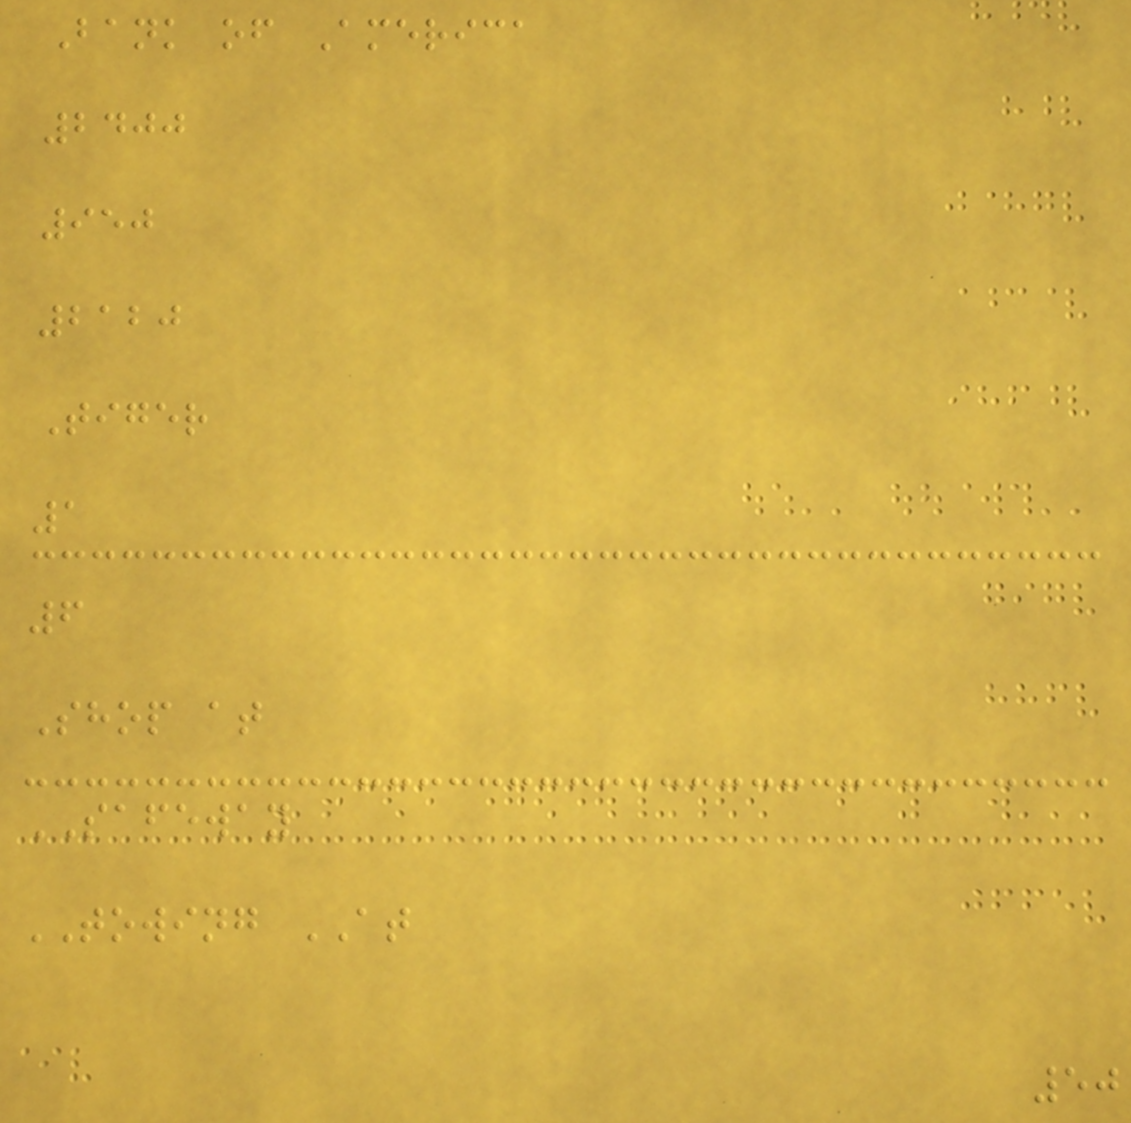Bank of America
2400
950
2120
Tiger
1
6
Shop at
SAFEWAY
TOWING AT
50
